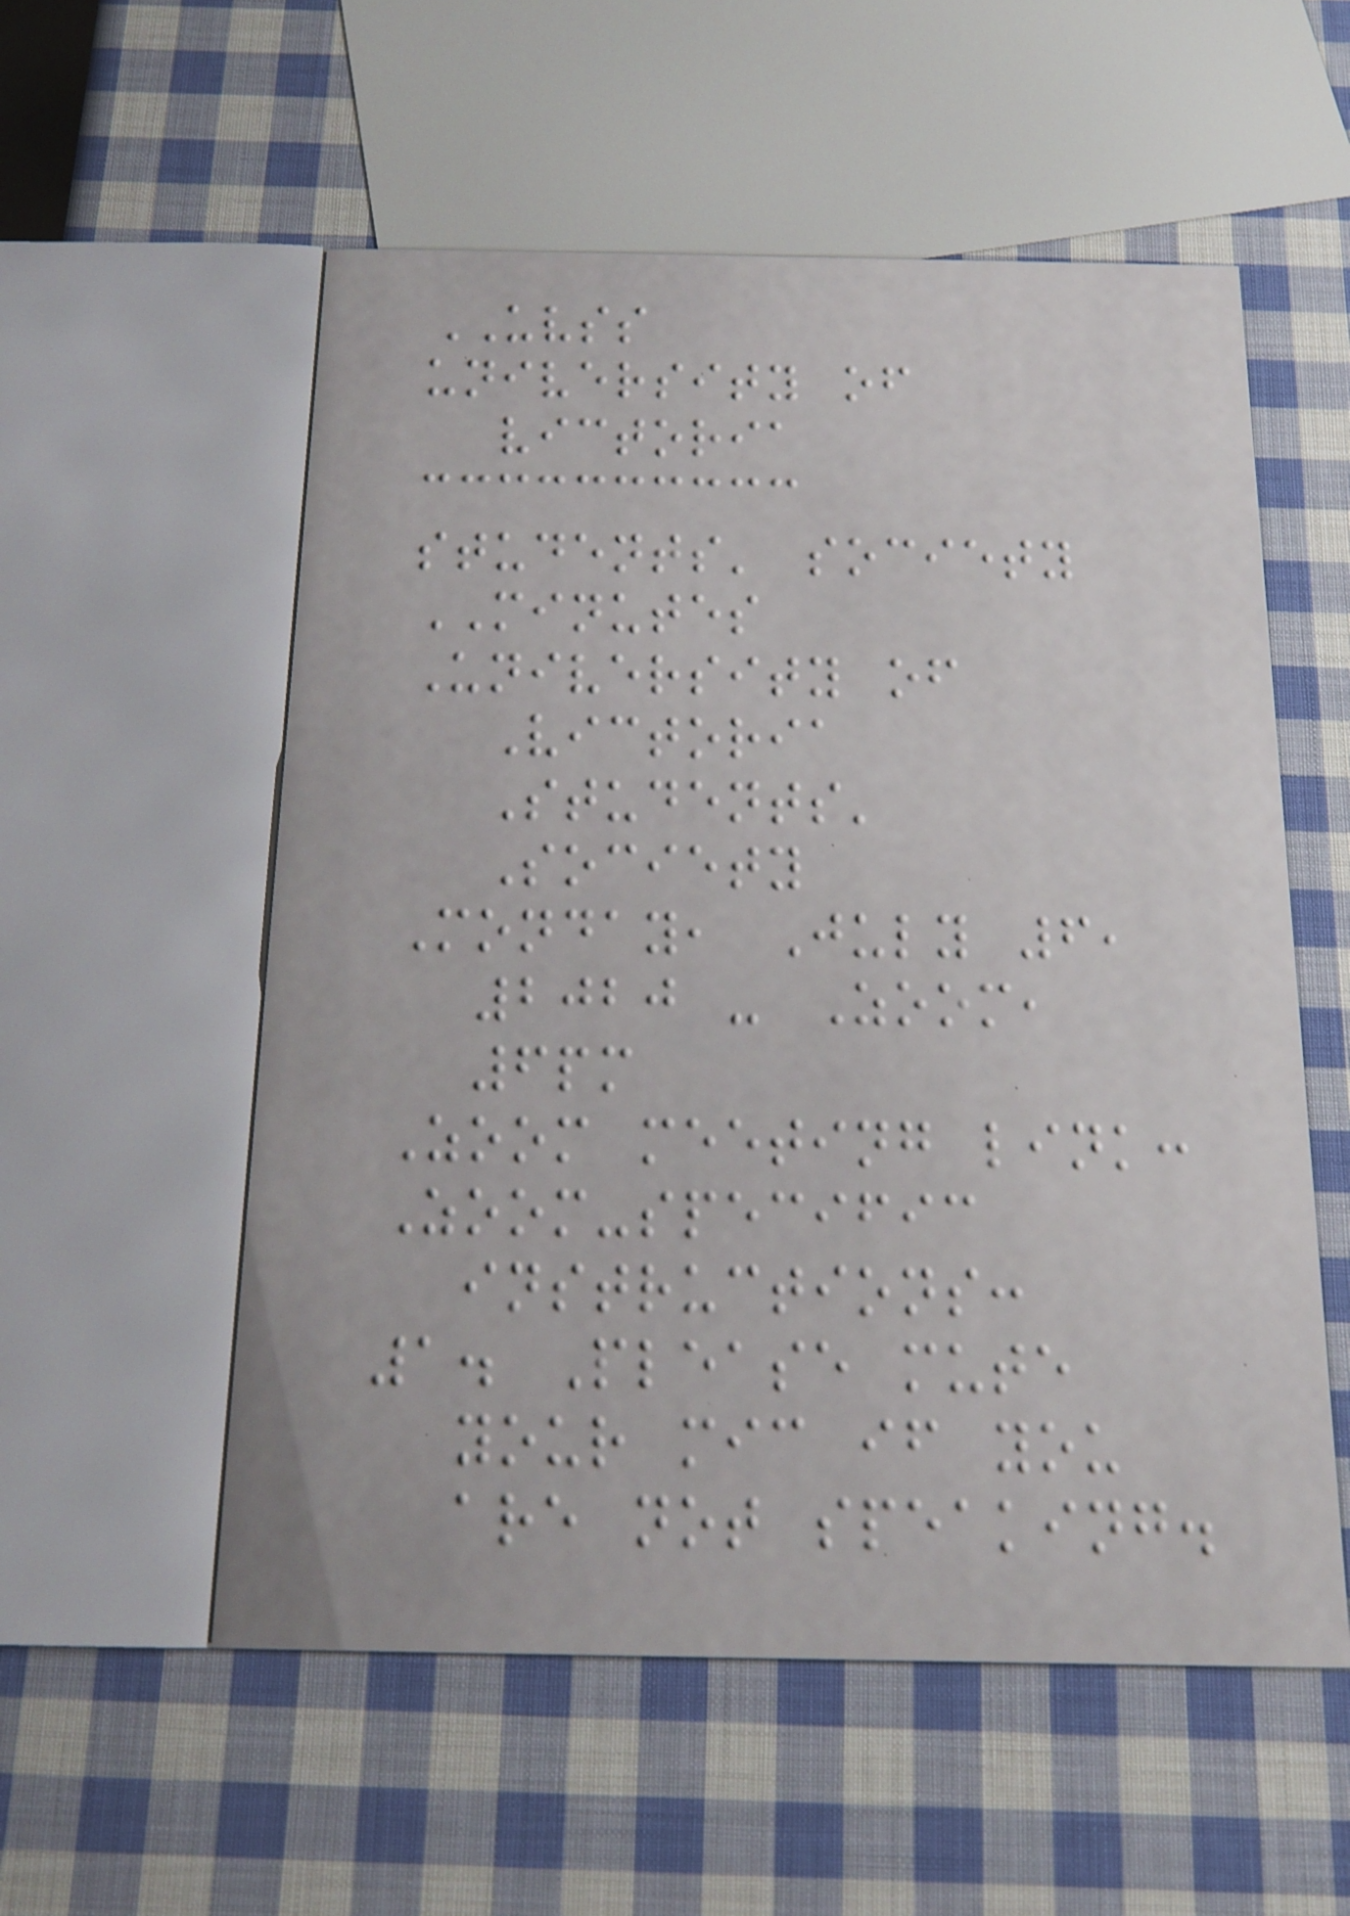UVSS
university of
victoria
students' society
MINUTES
University of
Victoria
Students'
Society
Monday, July 6,
2020 - Zoom,
6pm
Zoom meeting link:
Zoom-specific
instructions:
1. Please mute
your mic if you
are not speaking.
